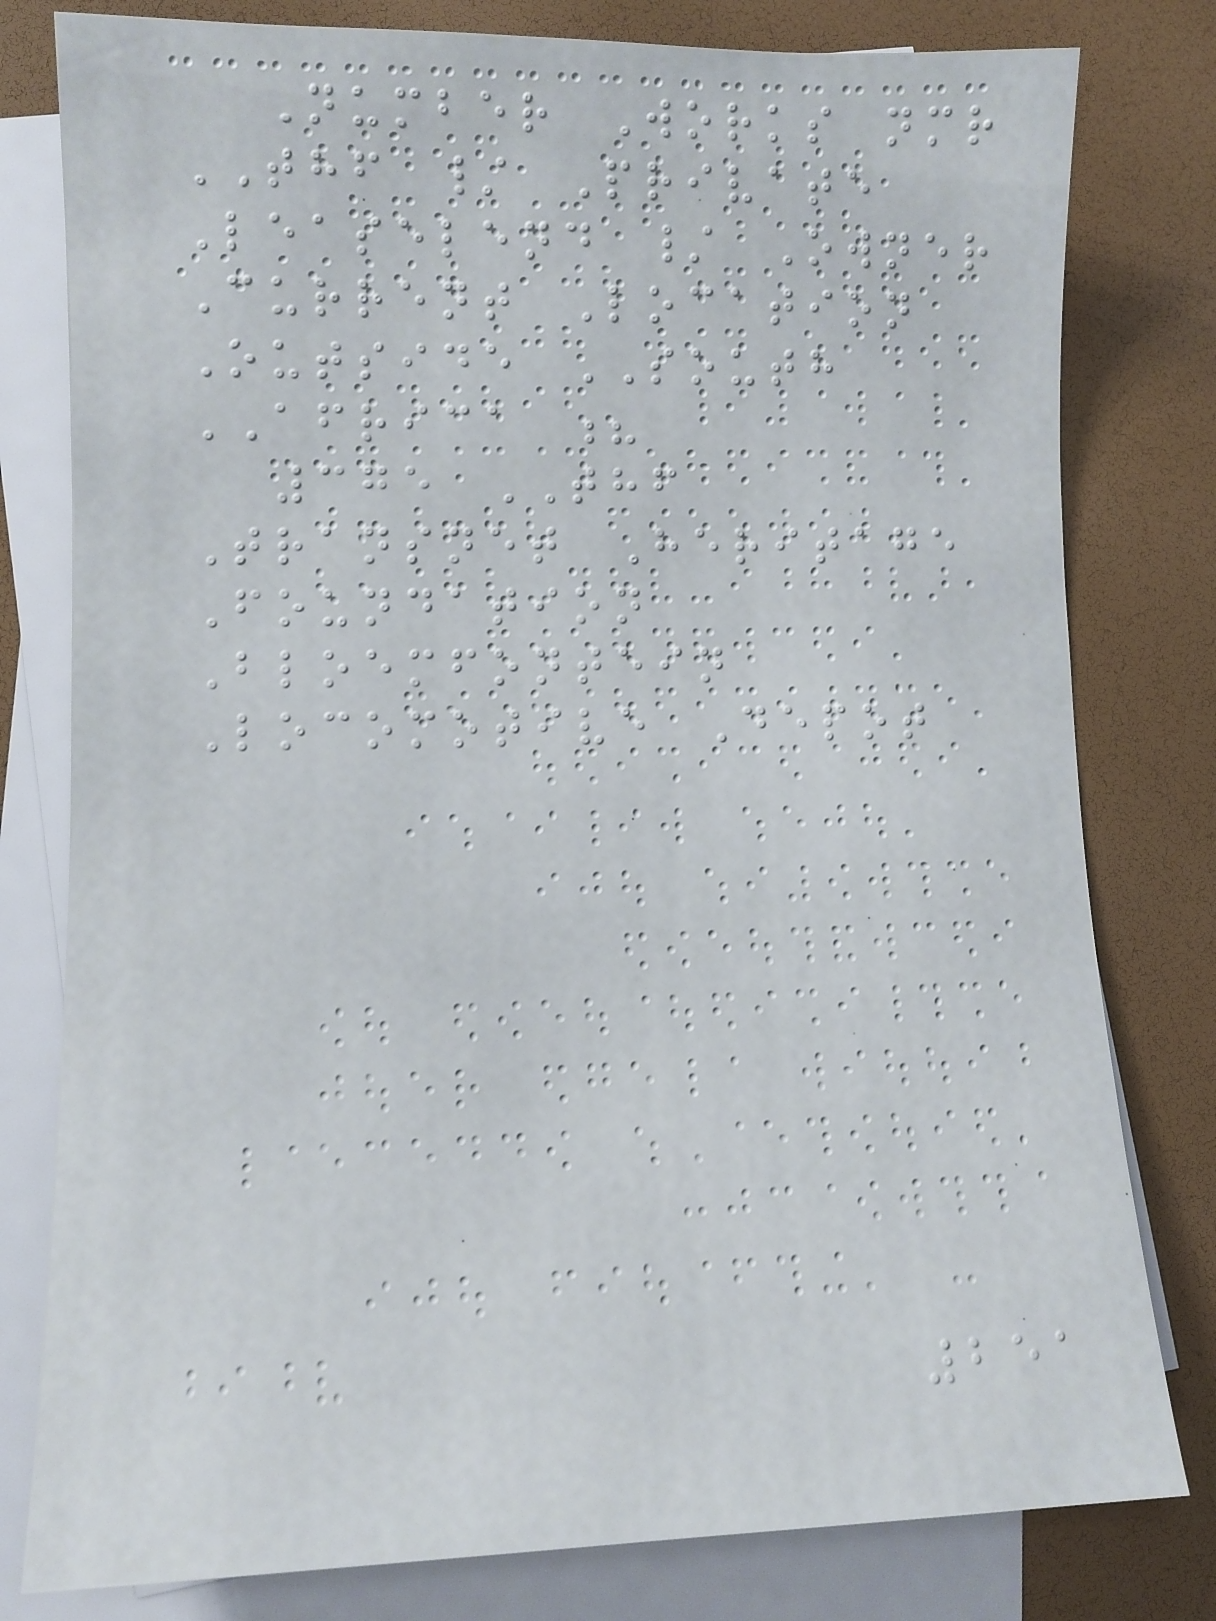Number Works nmr
THF / Private
Leaselend / Owner
Current Location
Outside SOUTH
AFRICA ?
375 THF
Transnet Heritage
Foundation
Bloemfontein
Locomotive Depot
251
